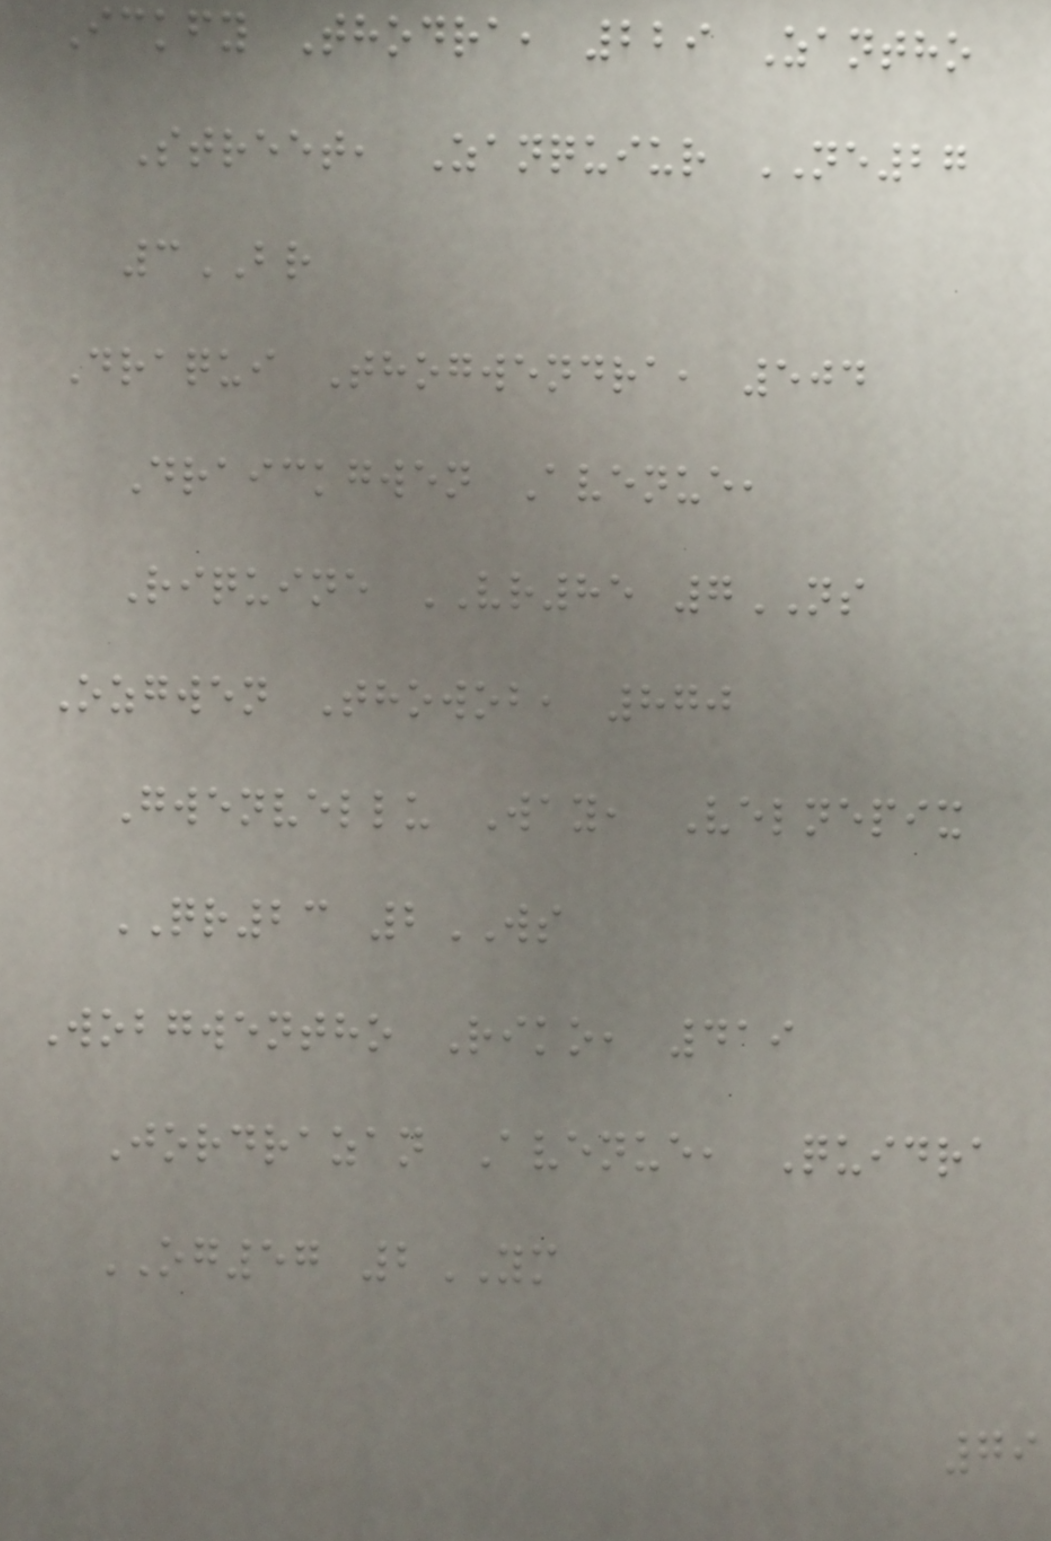Ickfy Thodra, 229 Zantho
Street, Zanquiur NE27
3BR
Draqui Thogwendra, 504
Draickgwen Avenue,
Riquine VR85 7NS
Ozgwen Thowob, 870
Gwenvellu Way, Velnepix
QR23 2WS
Wobgwentho Riko, 419
Jordrazan Avenue, Quidra
OG57 2YM
79
